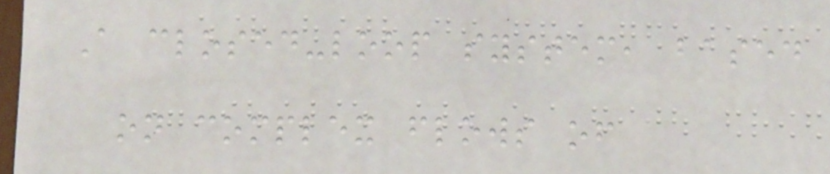A closed-loop system, based
on complex flows of
